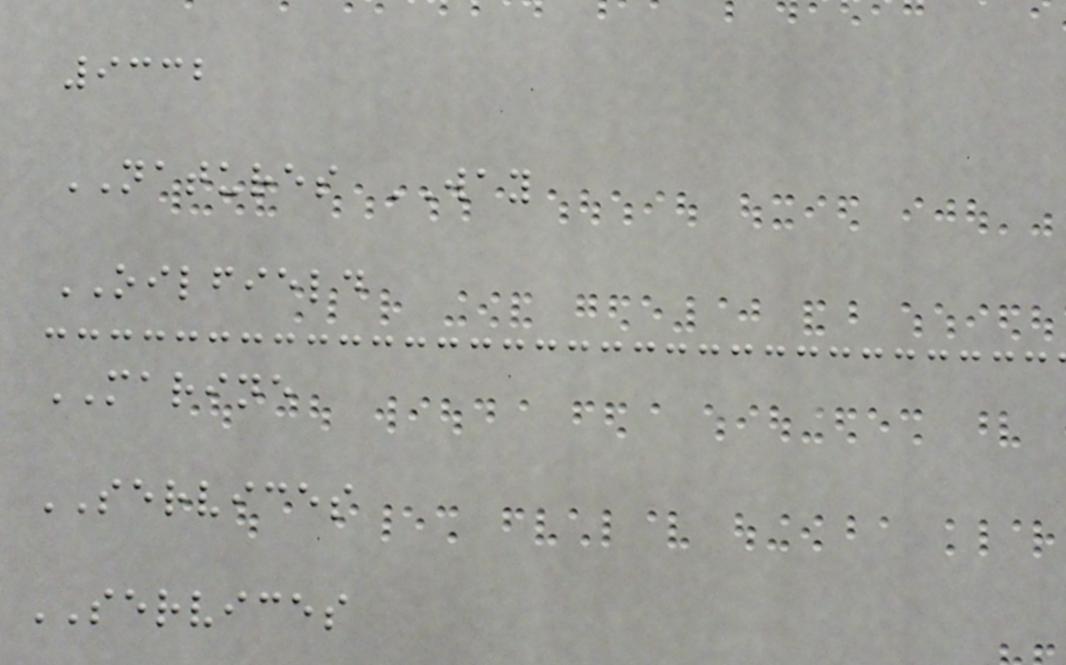9332
NATURES WAY
OILFIELD
MARINE
SERVICES
SERVICES
